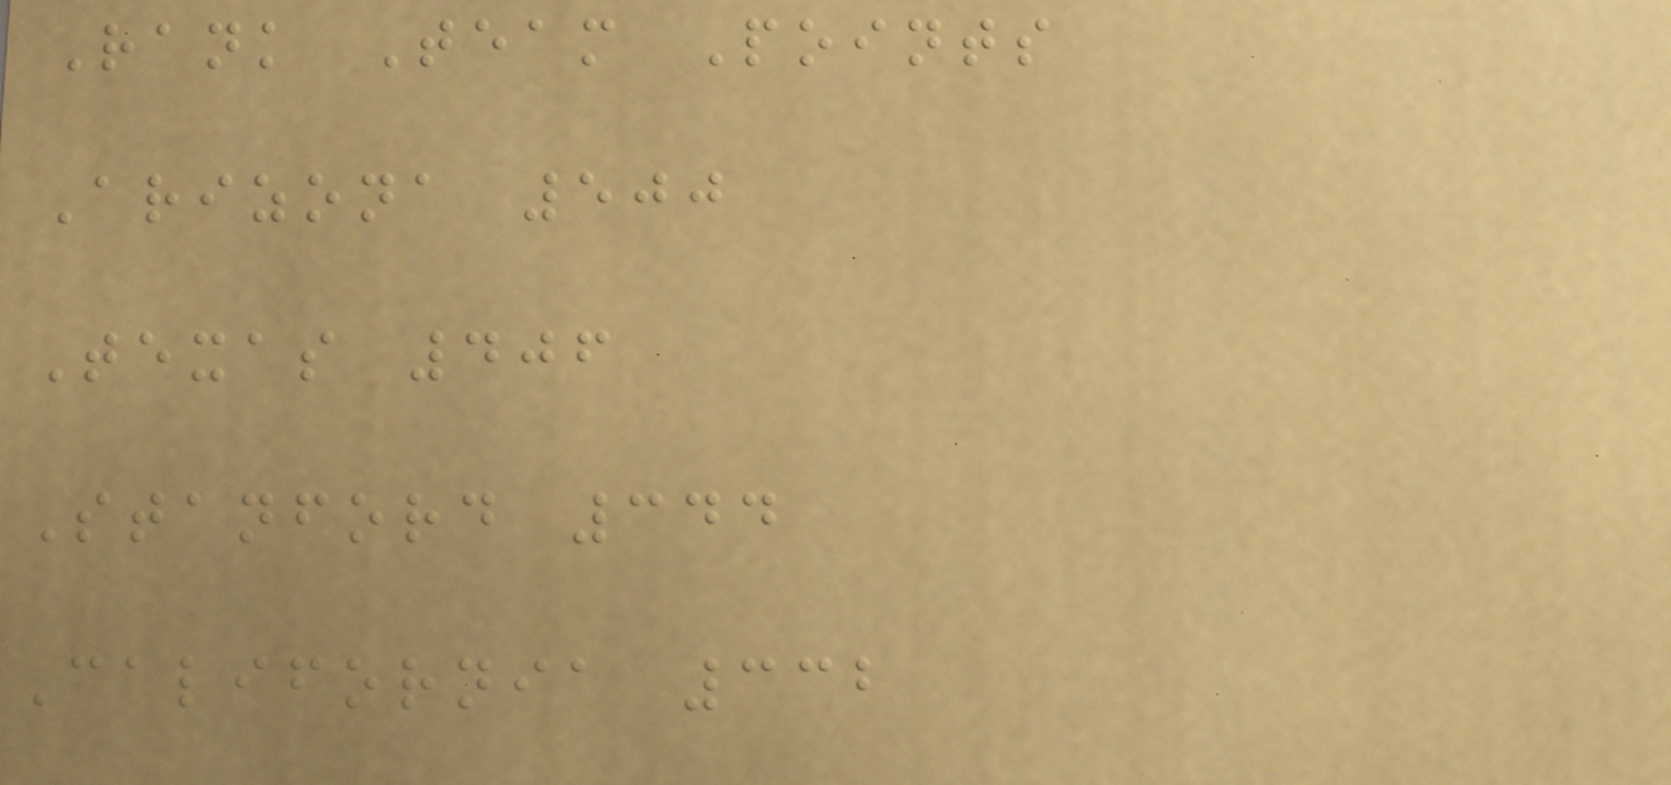Rank Team Points
Arizona 500
Texas 406
Stanford 344
California 332
